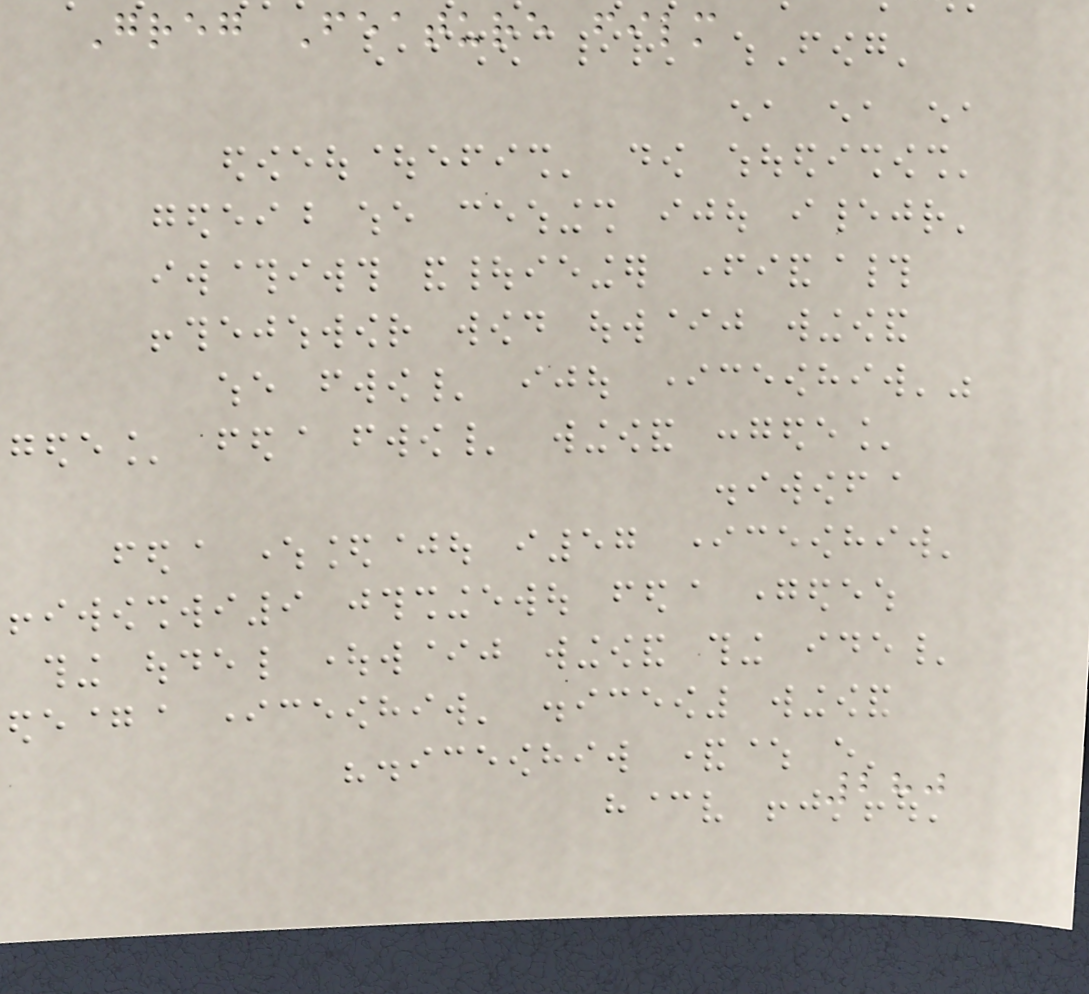Greg Feature film
280
